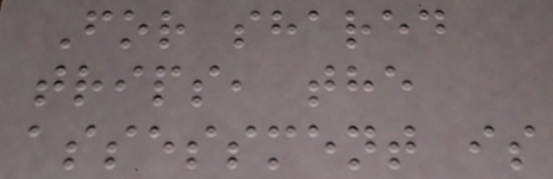For shared
trips, the
assessment is
